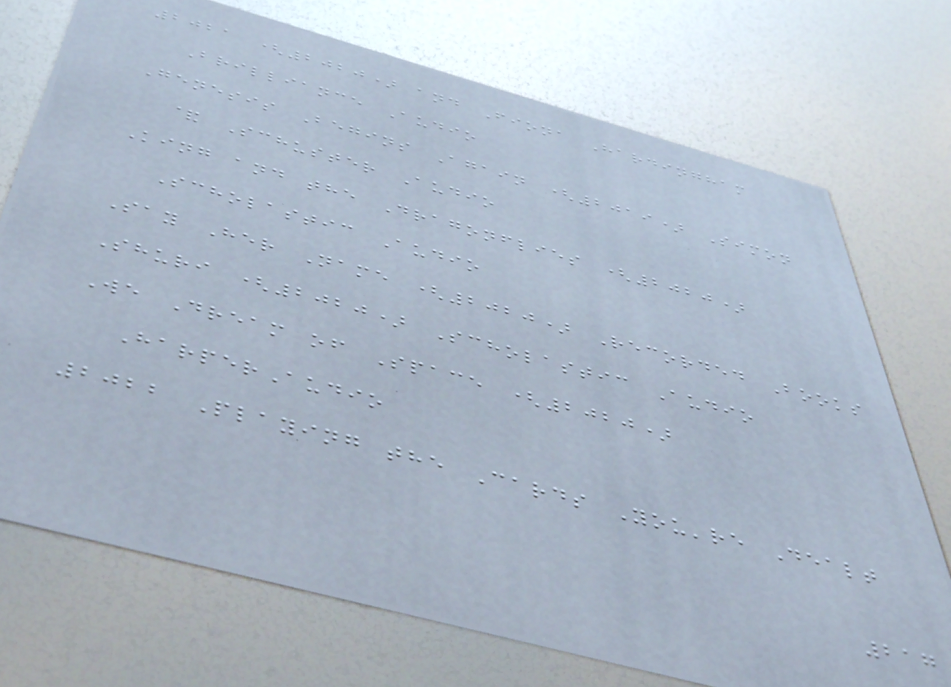2021 (2020) and Fiona Hardingham
Brilliance Audio
Genesis Begins Again (2019) Simon
& Schuster Audio
King and the Dragonflies (2020)
Scholastic Audio
Say Her Name (2020) Recorded Books
Shuri (2020) Scholastic Audio
We Dream of Space (2020)
HarperAudio
2022 Playing the Cards You're Dealt
217
